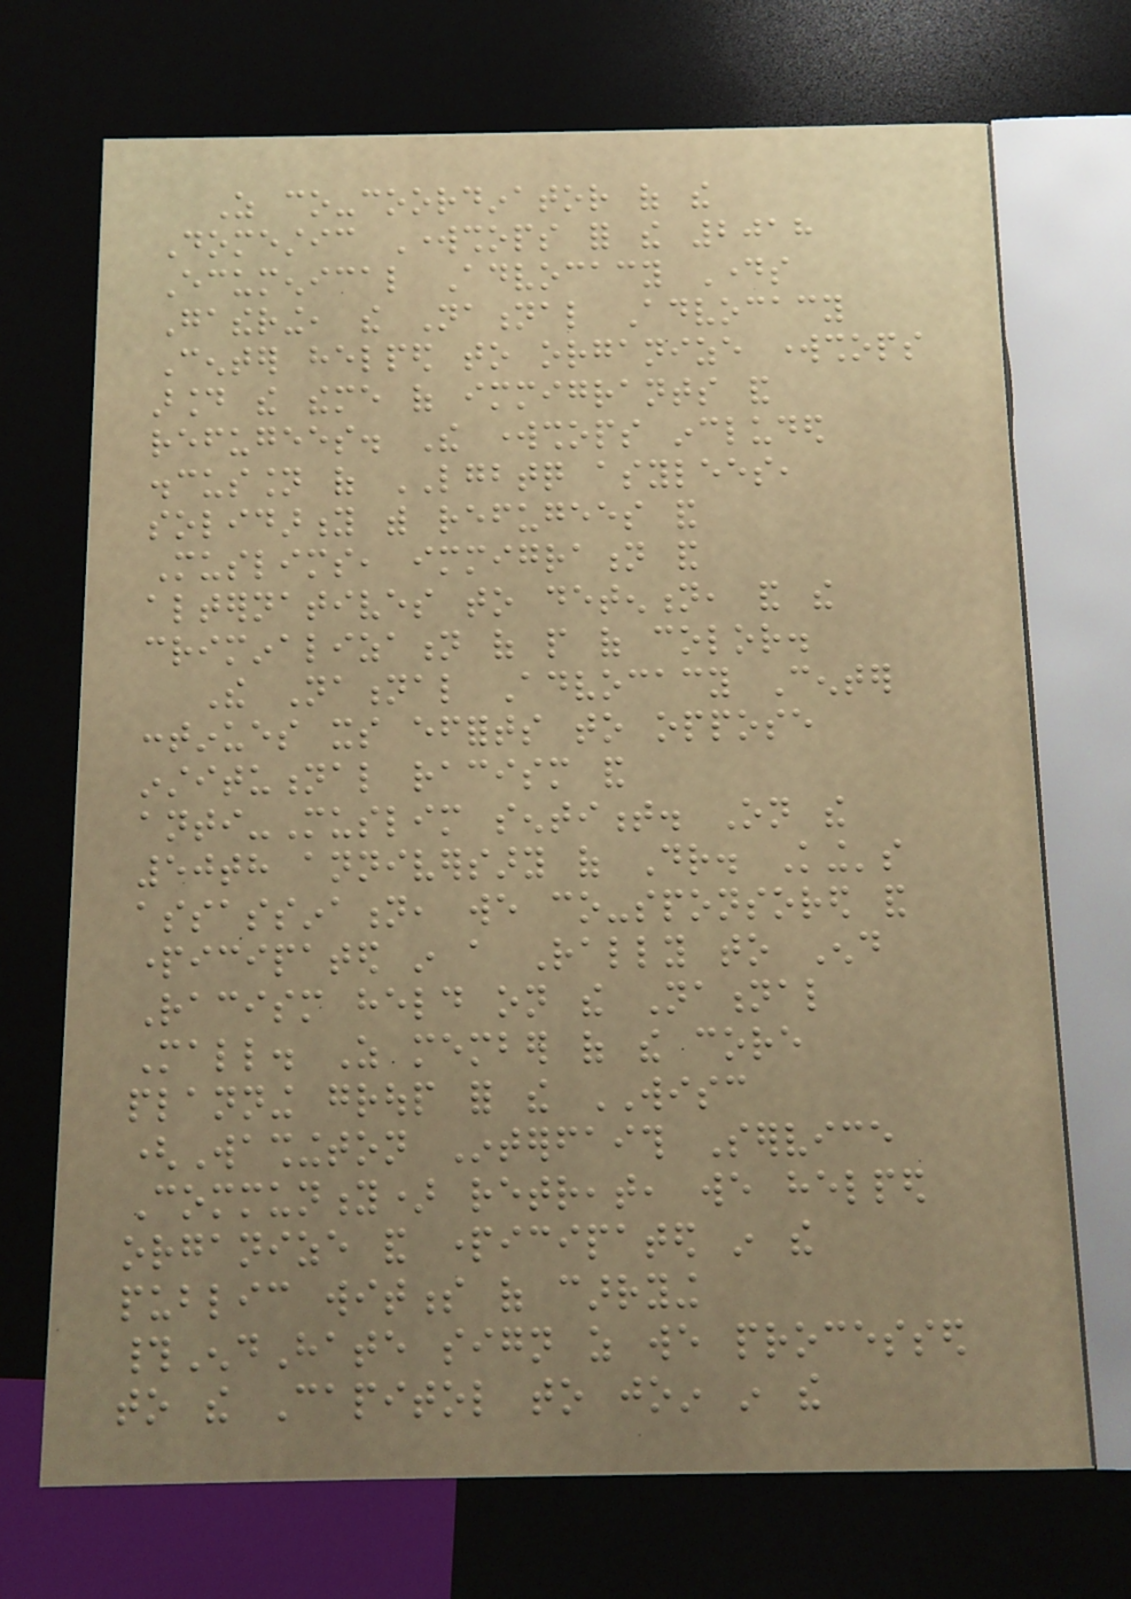As co-coordinator of the
Domestic Workshops for the 2018
Ecumenical Advocacy Days
Gathering, the National Advocacy
Center helped to organize workshops
around the theme of immigrants and
refugees. The workshops included
discussion of LGBTQ asylees,
solidarity with refugees and
Muslims, immigration and
alternatives to detention, and the
criminalization of people of color.
The National Advocacy Center
continues its efforts to oppose
institutional racism and
anti-Muslim sentiment. On the
50th anniversary of Dr. King's
assassination, we co-sponsored and
participated in a Rally to End
Racism held on the National
Mall. As member of the core
planning group for the WISC
(Washington Interfaith Service
Community) retreat, we helped
organize and participated in the
public witness of carrying
#EndHate sign as we processed
to the Capitol to join in the
